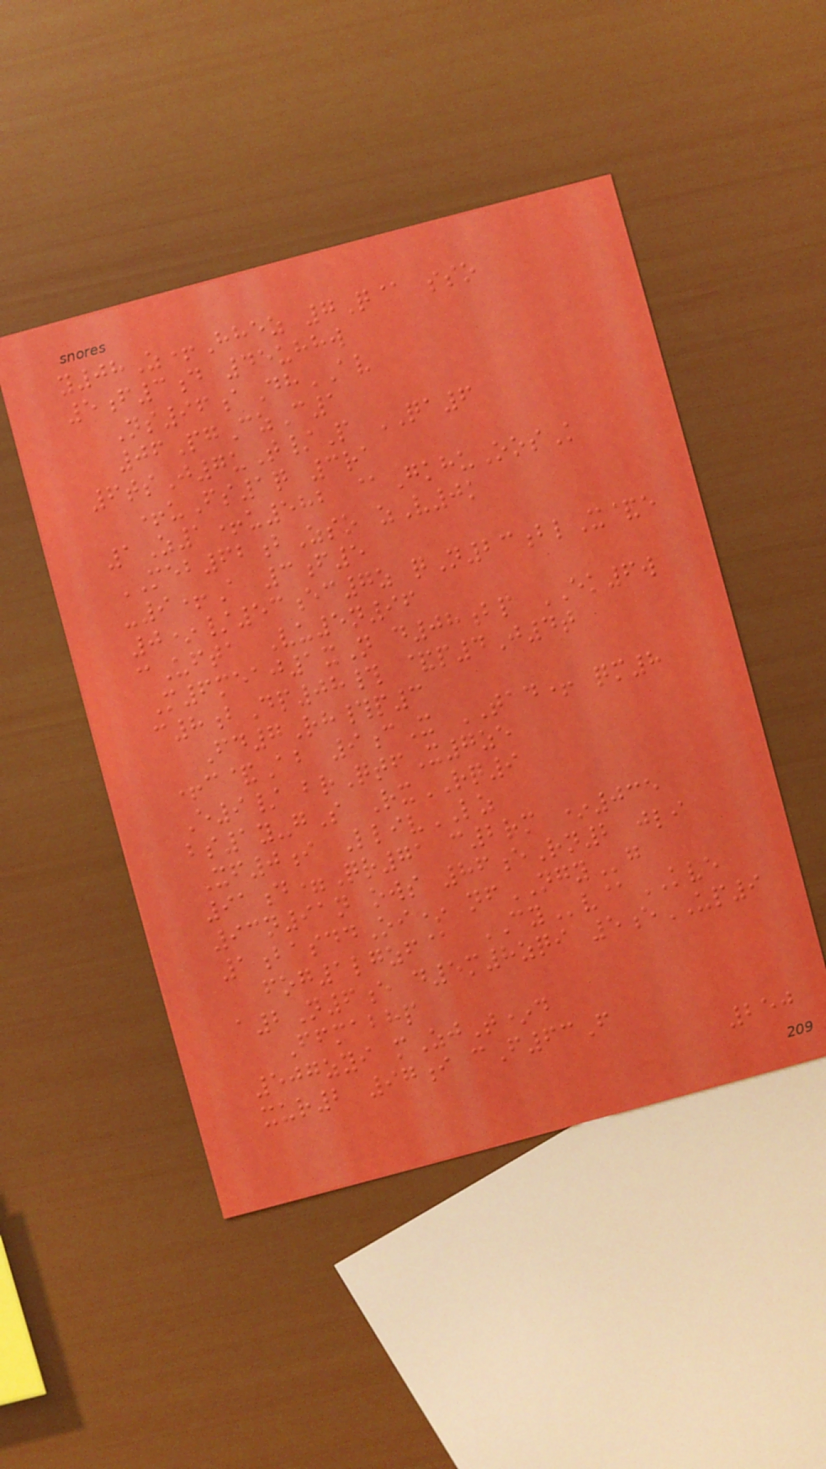y08Z+Hhez 7Q@ sso
5f3d 45uhhw
Ns96aDhAV
06PgCzC1
6tsJ7uT/P QA6
+uFs1q 3ra
1Z1+u582 @GkhuOosK
MEB62bZso zV0k
-9+A 3f5
0*/53ec7z qN23blX&e
cUfta Vu5n96
M6meaj1xN d08bp EK6w
c8bDp08# &p4J4t
Fd7Rh#p3
+c&Ab 9cX TAD+ qm8
E9/ brQtfX7ze
bs1y-gS RxRQ9
Xf0i LlivLZ
91d=Qr71 c2rm *035
93n91n ows 86eRn2 jli
1basddOi* nfNGYg
fog1lgzf@ CYv@KVE
a2N6e d5m8zqi 5eUP9
Ffmabhp
507zyi mZjT*d
xur2 97i cF63F
250
